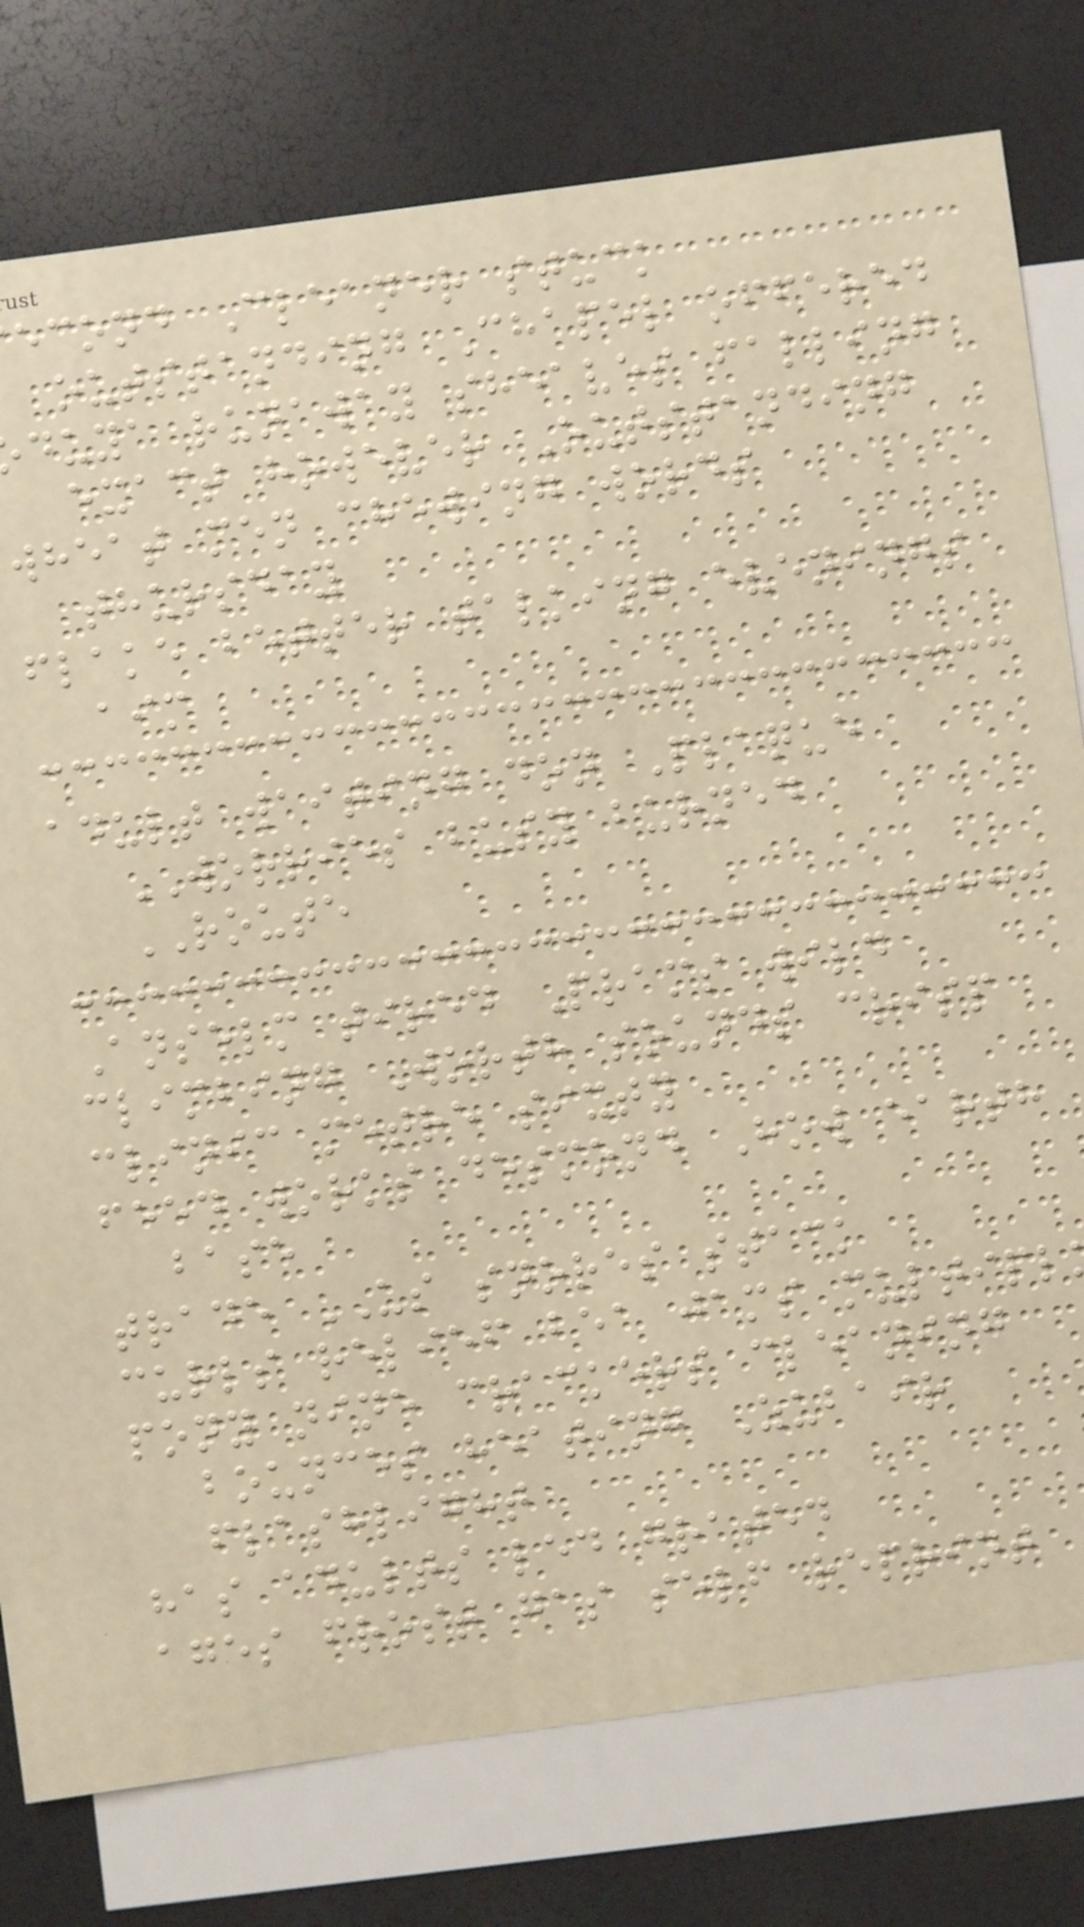econd Cleaner stuck
outstanding Chapel offered
duya runaway sheaves falling
exact however Outstanding
wheat men chewing words
thursday
flake better talking evenings
aim
adult waiting don Plaque
WORRIES busy burned
ROUTE
Anselm tired Prams wild
climbing Worth sounds crisp
clinic metre sixty
feed works desmond How earth
base
trade US snores stack
curls relief bea jams multipl
pony nine crackers cleaning
bounces heating Zubair
flashlight
has adults led grated
ages frost gas self reprint
